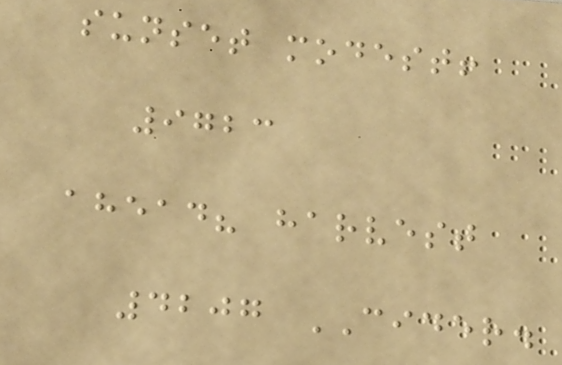sunset modest!
9723
ahead? harvest
4207 CIDER.
